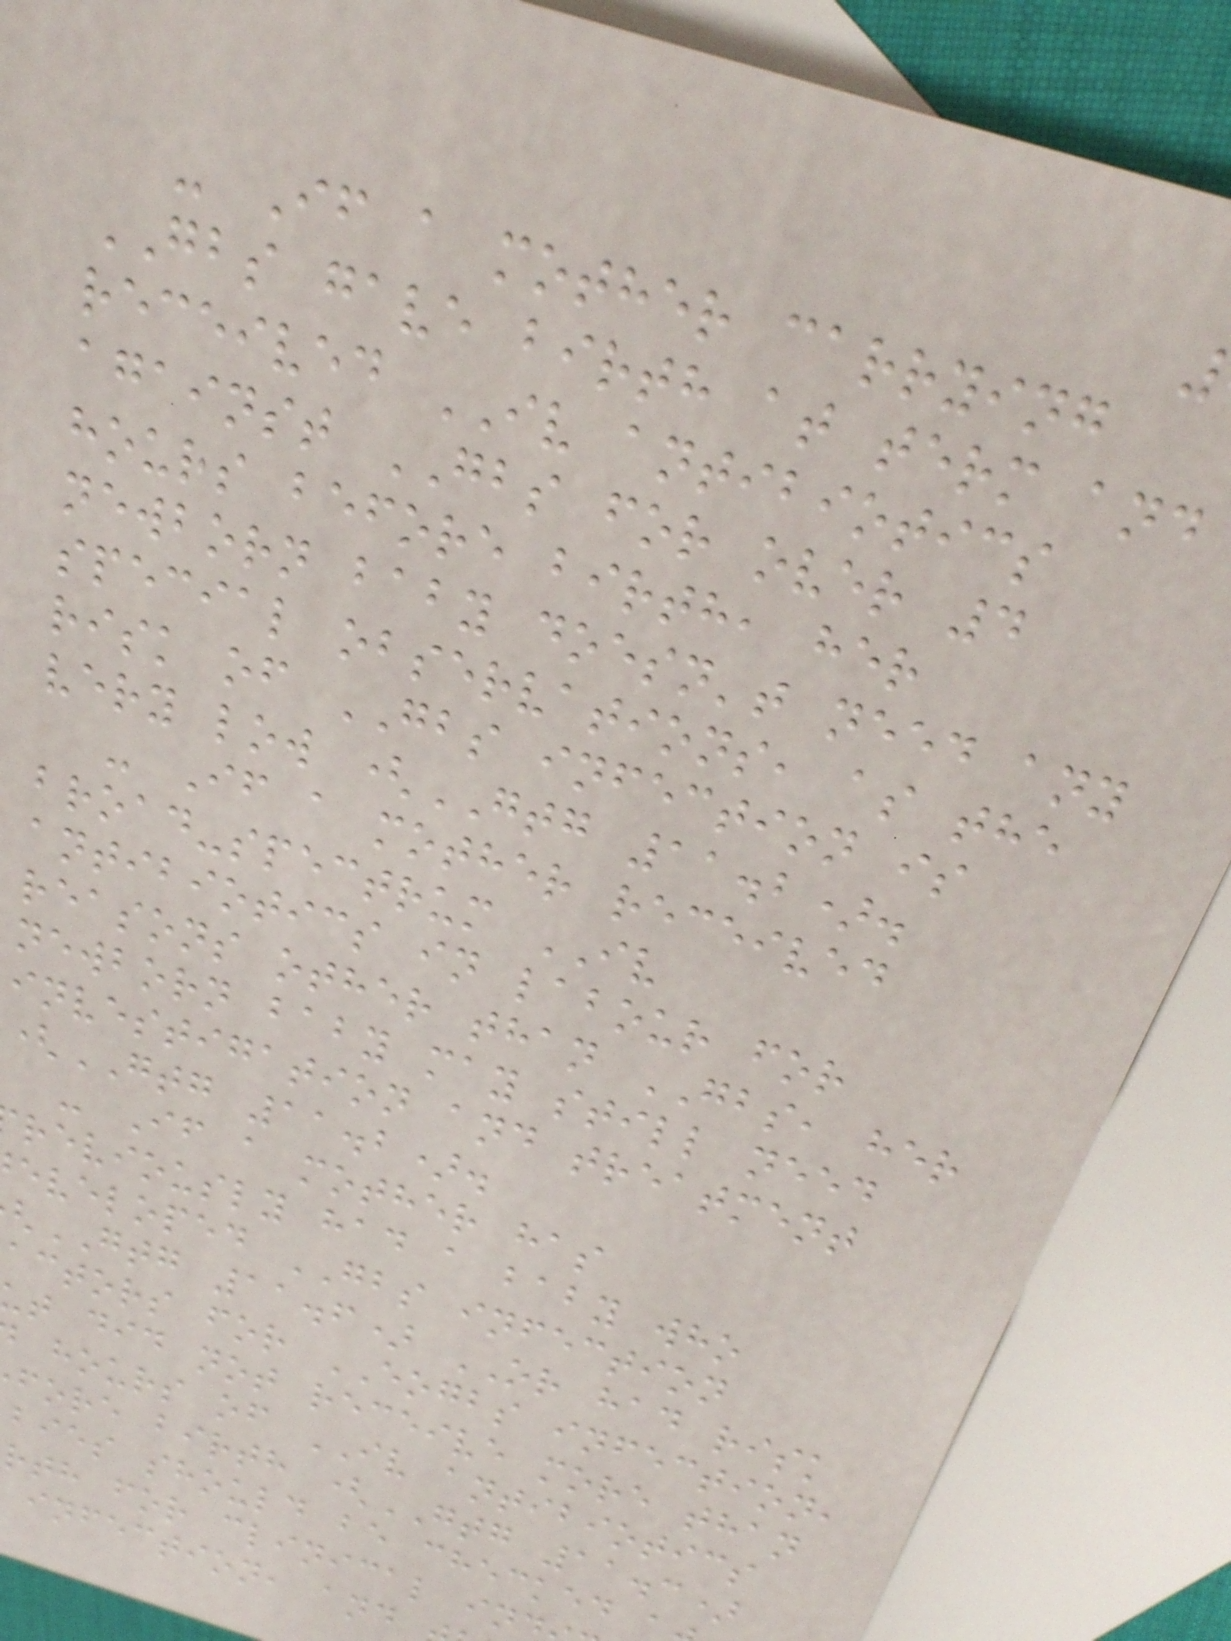- If a mother carrying
GBS gave birth at term and
received IV antibiotics
against GBS for over 4
hours before birth, her
newborn baby doesn't need any
special observations, as the
risk of GBS infection is
very low (GTG 11.2).
- If a mother received
broad-spectrum IV
antibiotics in labour for
reasons other than GBS, her
newborn baby may still need
investigation and treatment
(GTG 11.2).
- If a mother has
reviously had a baby who
eveloped GBS infection
GTG 11.6) OR had risk
actors for EOGBS infection,
t did not receive more than
hours of IV antibiotics
fore birth (GTG 11.3)
bies should be checked
rth for clinical in
infection, and
